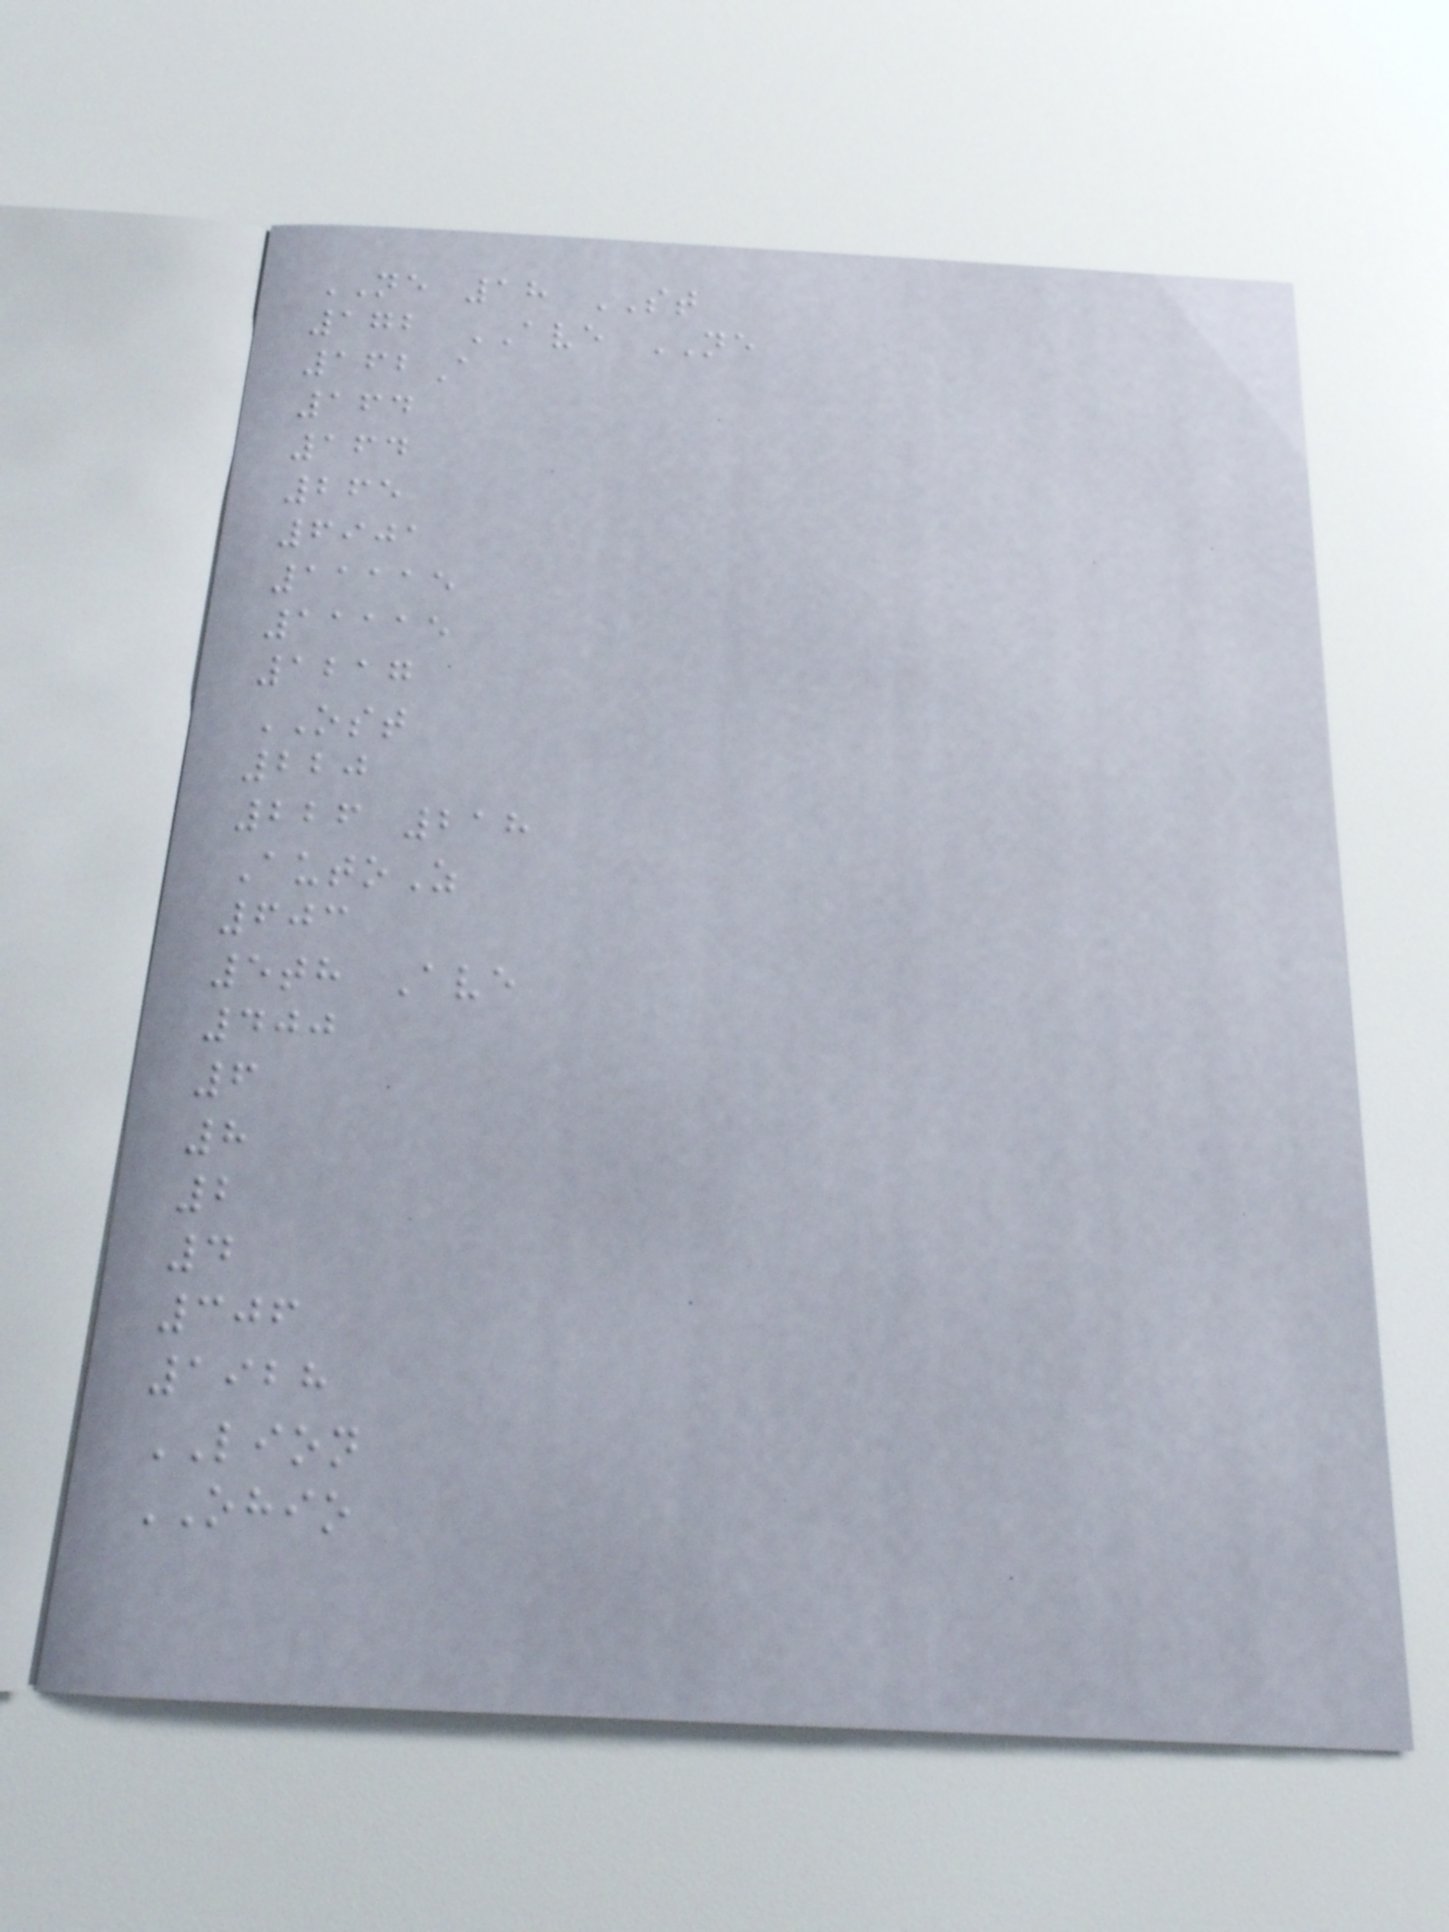NE 18 ST
172 AVE NE
162A
164
164
265
6901
11115
11115
1217
OST
220
226 218
AutoZ
603
5th Ave
400
6
8
2
4
306
1928
LION
OHIO
